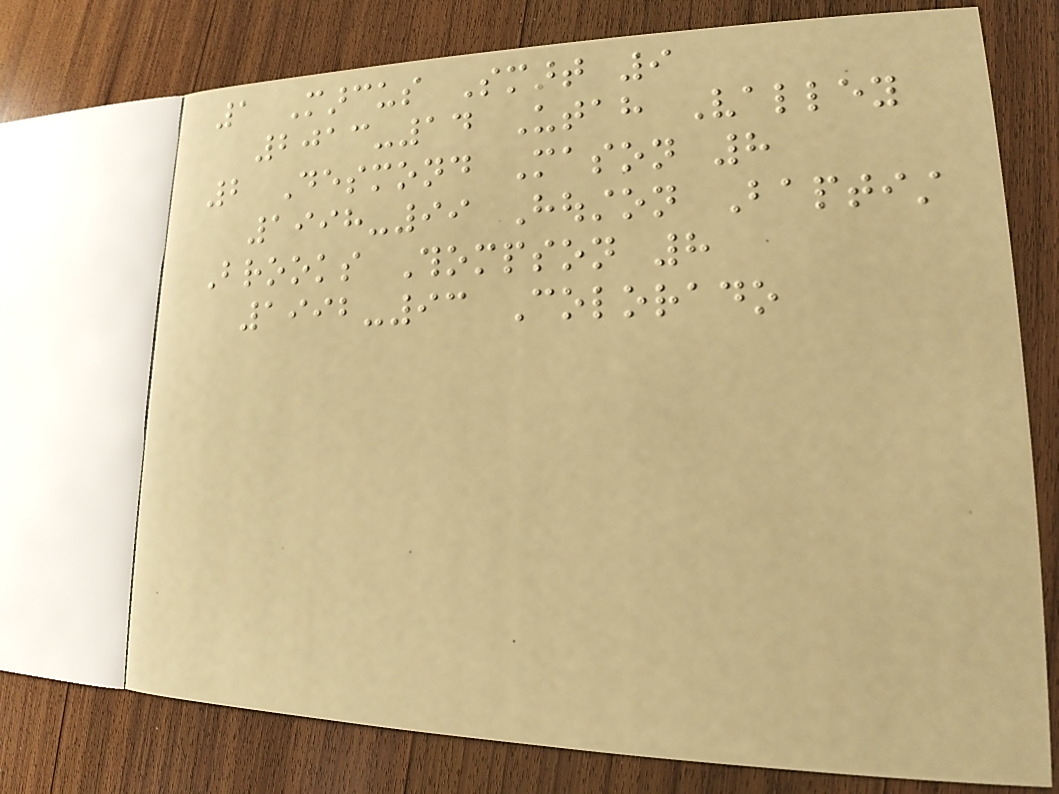1 Marcus Smart 9
2013-14 Utah Valley
2 Desmond Mason 8
1998-99 Houston Baptist
Brooks Thompson 8
1992-93 Colorado
